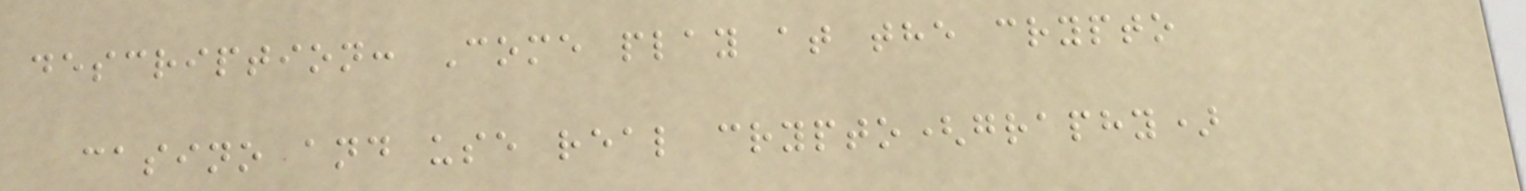description: Come play at the crypto
casino and use real crypto(graphy)
